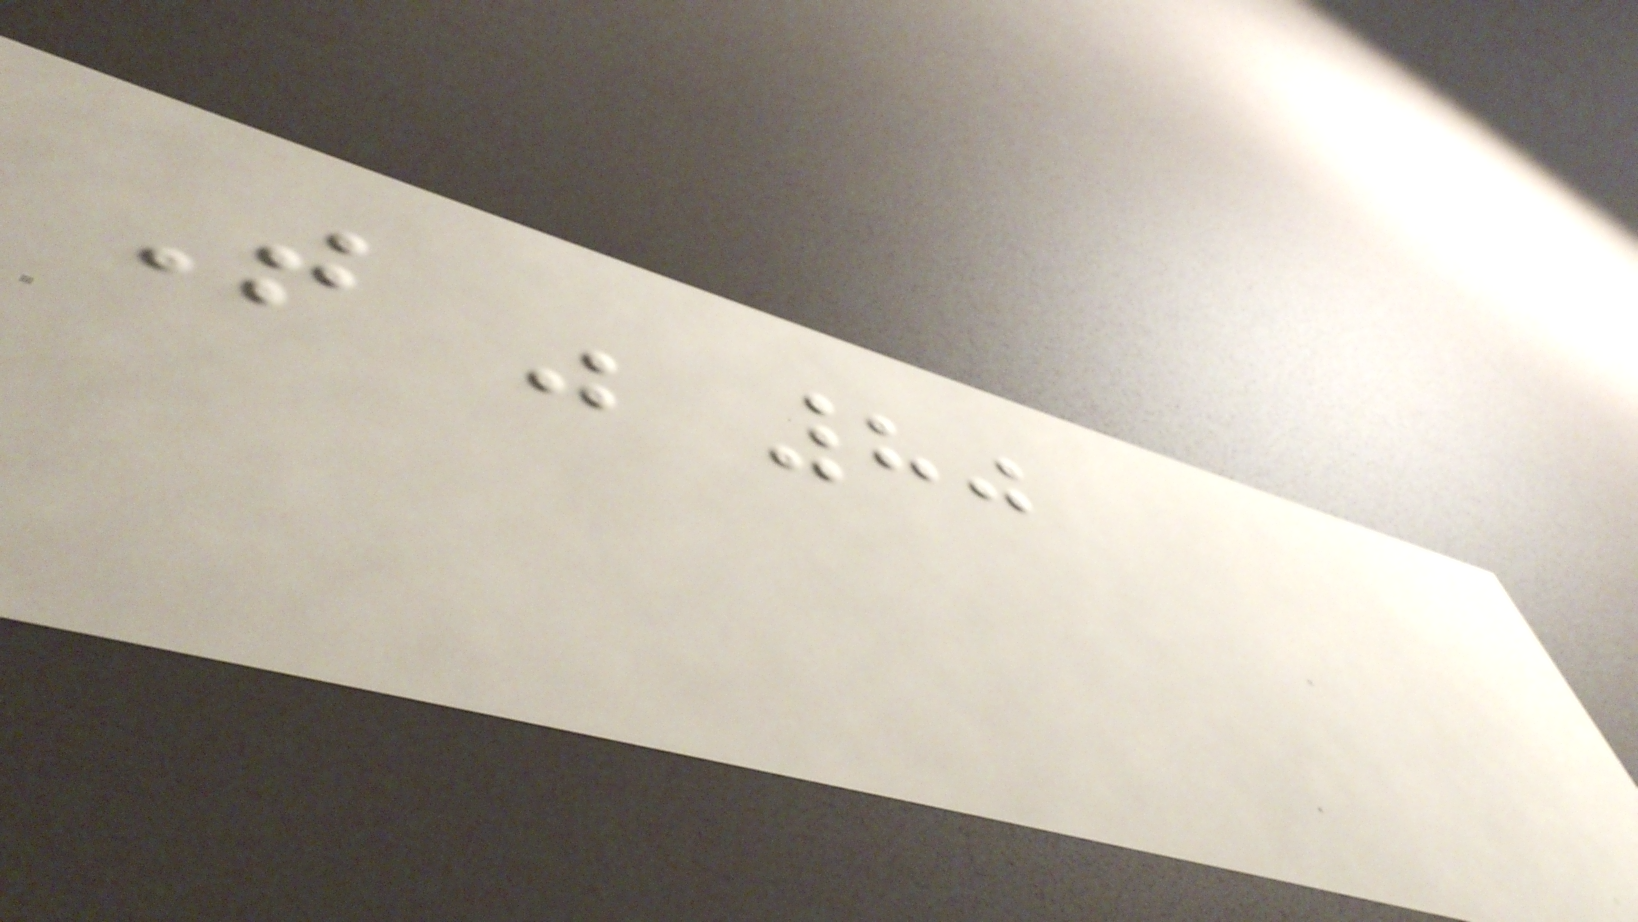That was 80
